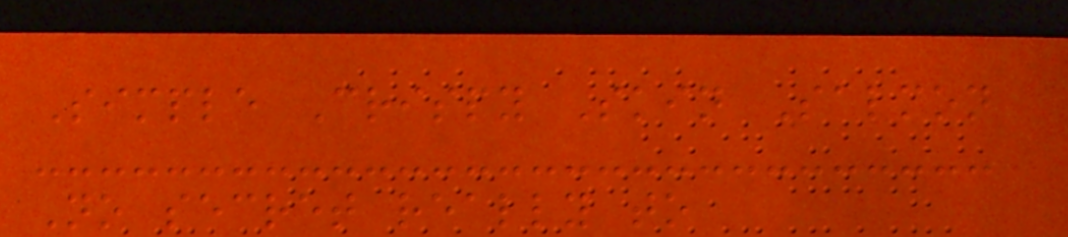Simple Crispy Skin Salmon
No secret really to
